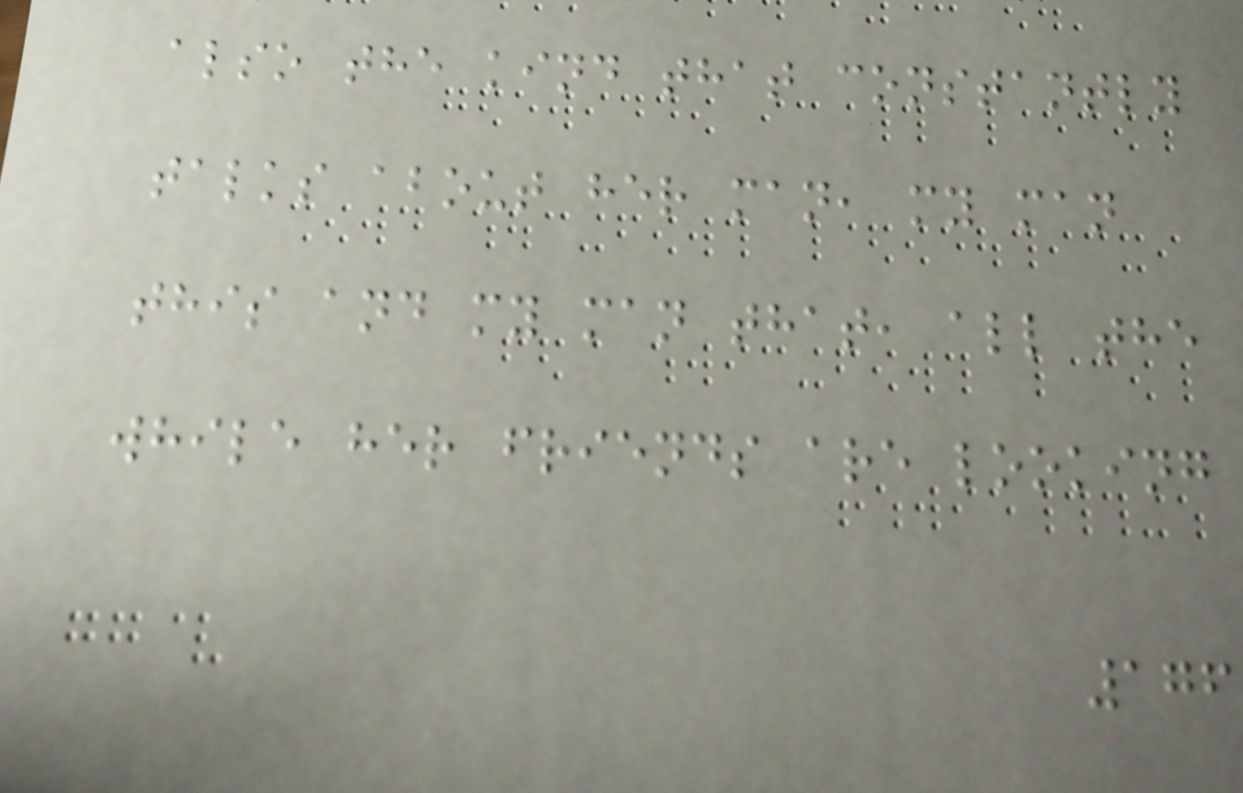also the kind that constantly
talks about her man, my man
this and my man that, all the
while her friends are looking
176
